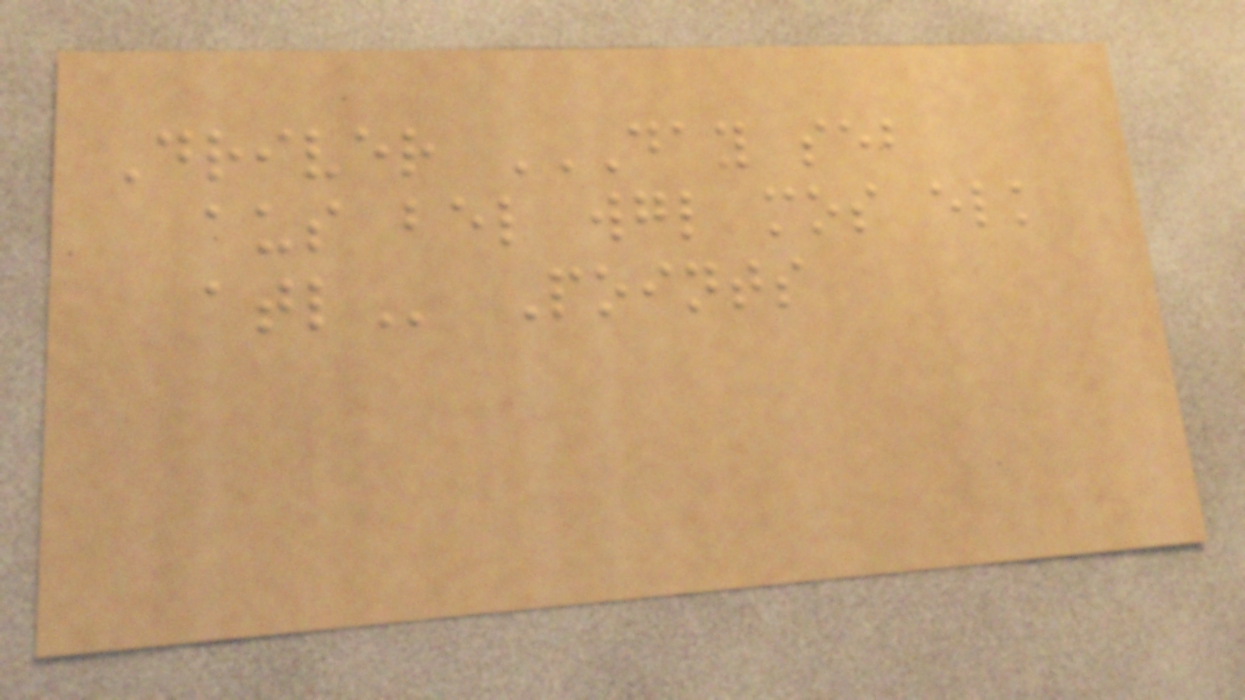Driver DAY SEB
AUS BEL WGL MOS ELK
ATL Points
